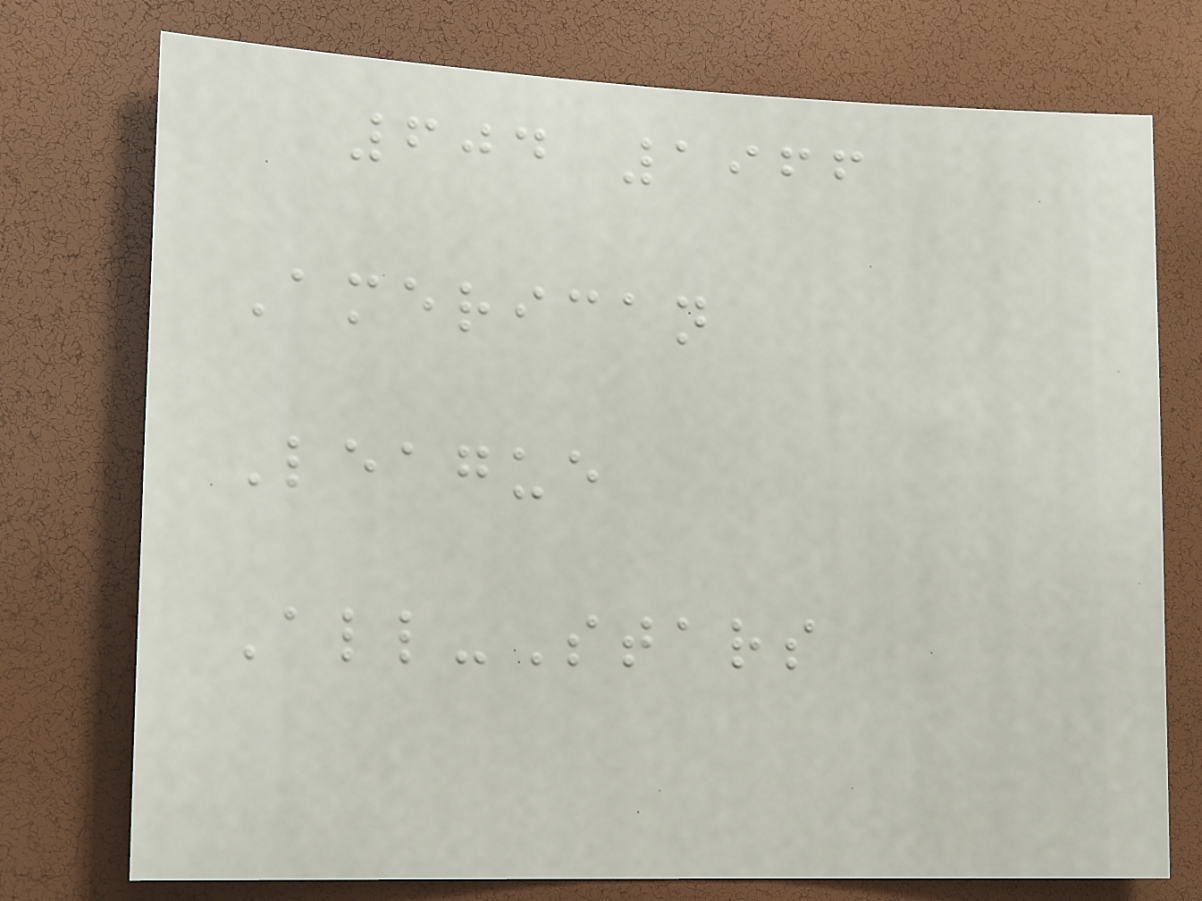604 1966
American
League
All-Stars
